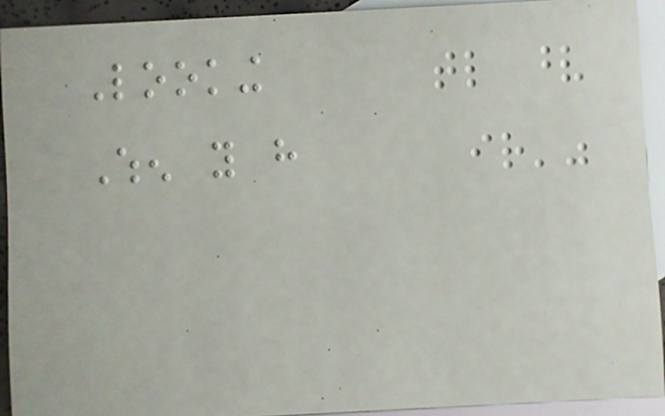Looking
When you have
